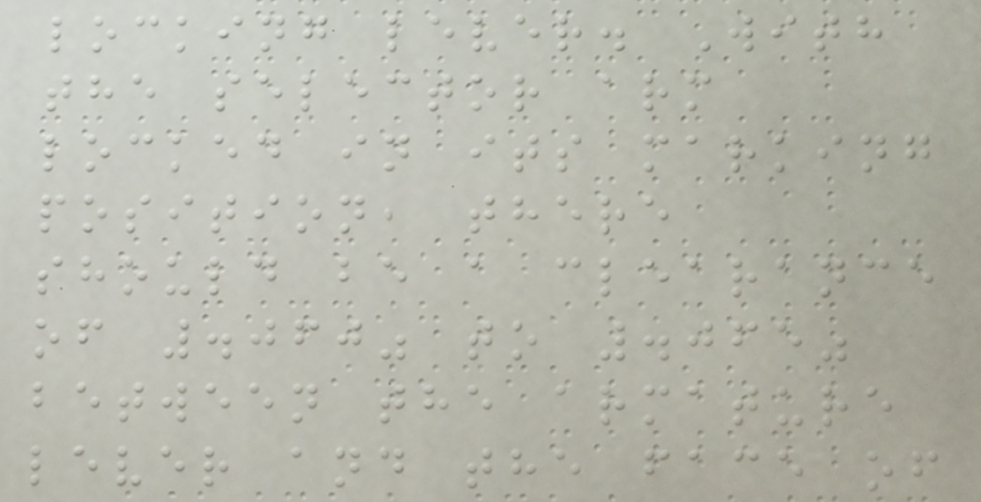locking lever. With
the selector arm
locked in its marking
position, there
should be a clearance
of .060" to .065"
between the armature
lever and the face of
